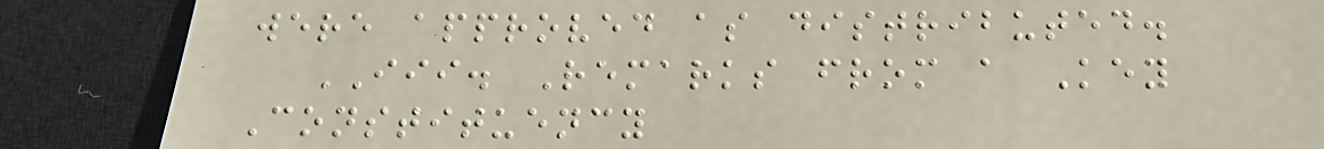were approved as distributed.
III. Remarks from a Key
Constituency
